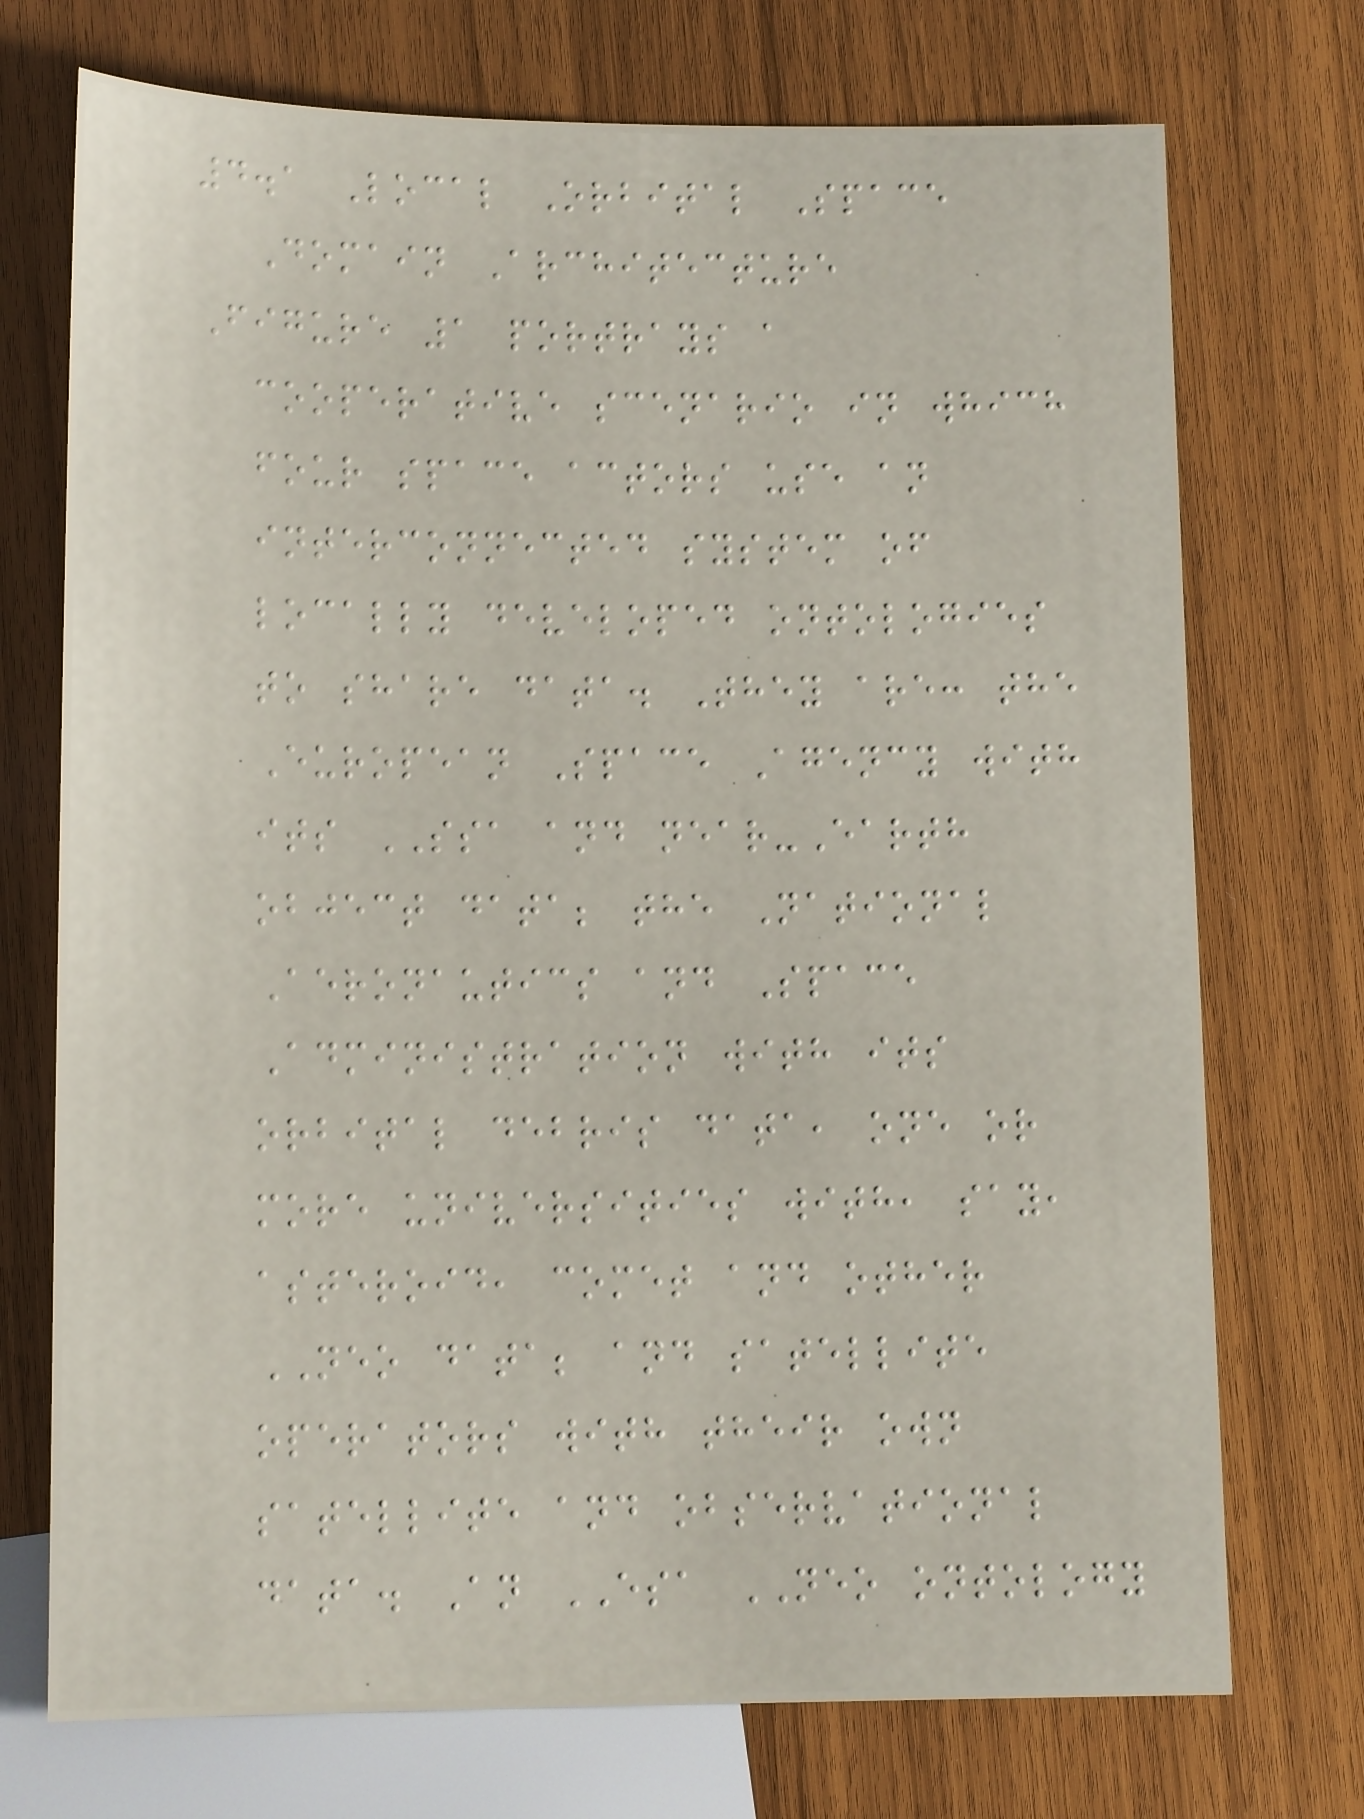4.1 Local Orbital Space
Domain Architecture
Figure 1 portrays a
cooperative scenario in which
four space actors use an
interconnected system of
locally developed ontologies
to share data. They are: the
European Space Agency with
its SSA and near-Earth
object data; the National
Aeronautics and Space
Administration with its
orbital debris data, one or
more universities with, say,
asteroid, comet and other
NEO data; and satellite
operators with their own
satellite and observational
data. An ESA NEO ontology
